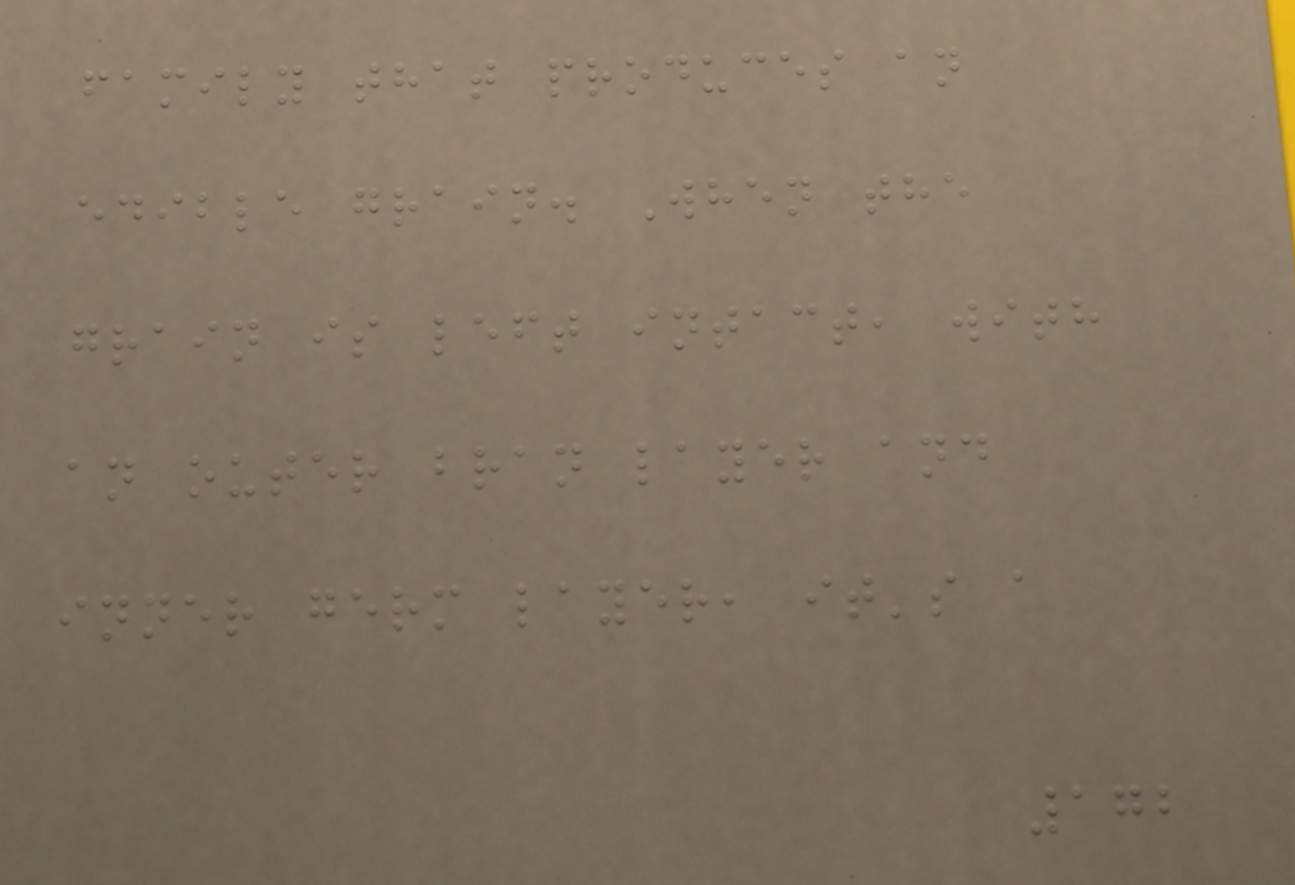family that produces an
edible grain. When the
grain is left intact, with
an outer bran layer and
inner germ layer, it's a
172
